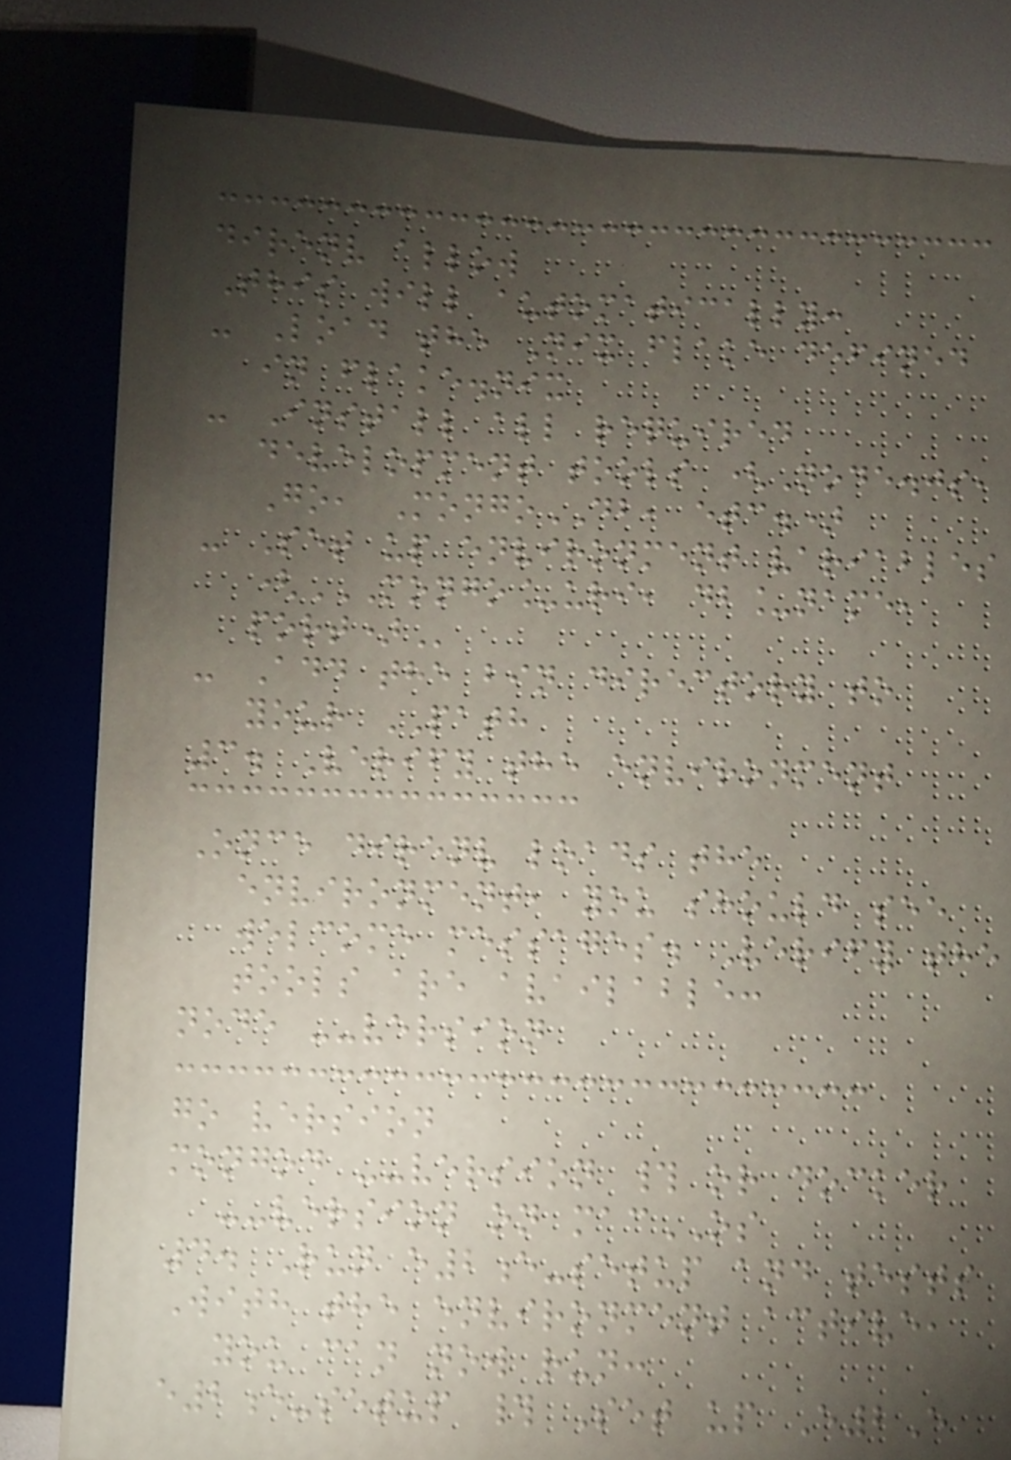direnv allow
This will automatically:
- Load the Nix flake defined
in flake.nix
- Install all required
development tools (Node.js,
Go, MongoDB, etc.)
- Set up environment variables
(MONGO_URI, DB_NAME,
PORT)
- Add the bin directory to
your PATH
3. Verify the environment
Once direnv loads the
environment, you should see
welcome messages. Verify the
tools are available:
node --version
go version
mongod --version # or docker
--version on macOS
4. Run e2e-setup and tests
With the environment active,
you can now run:
e2e-setup # Set up E2E
